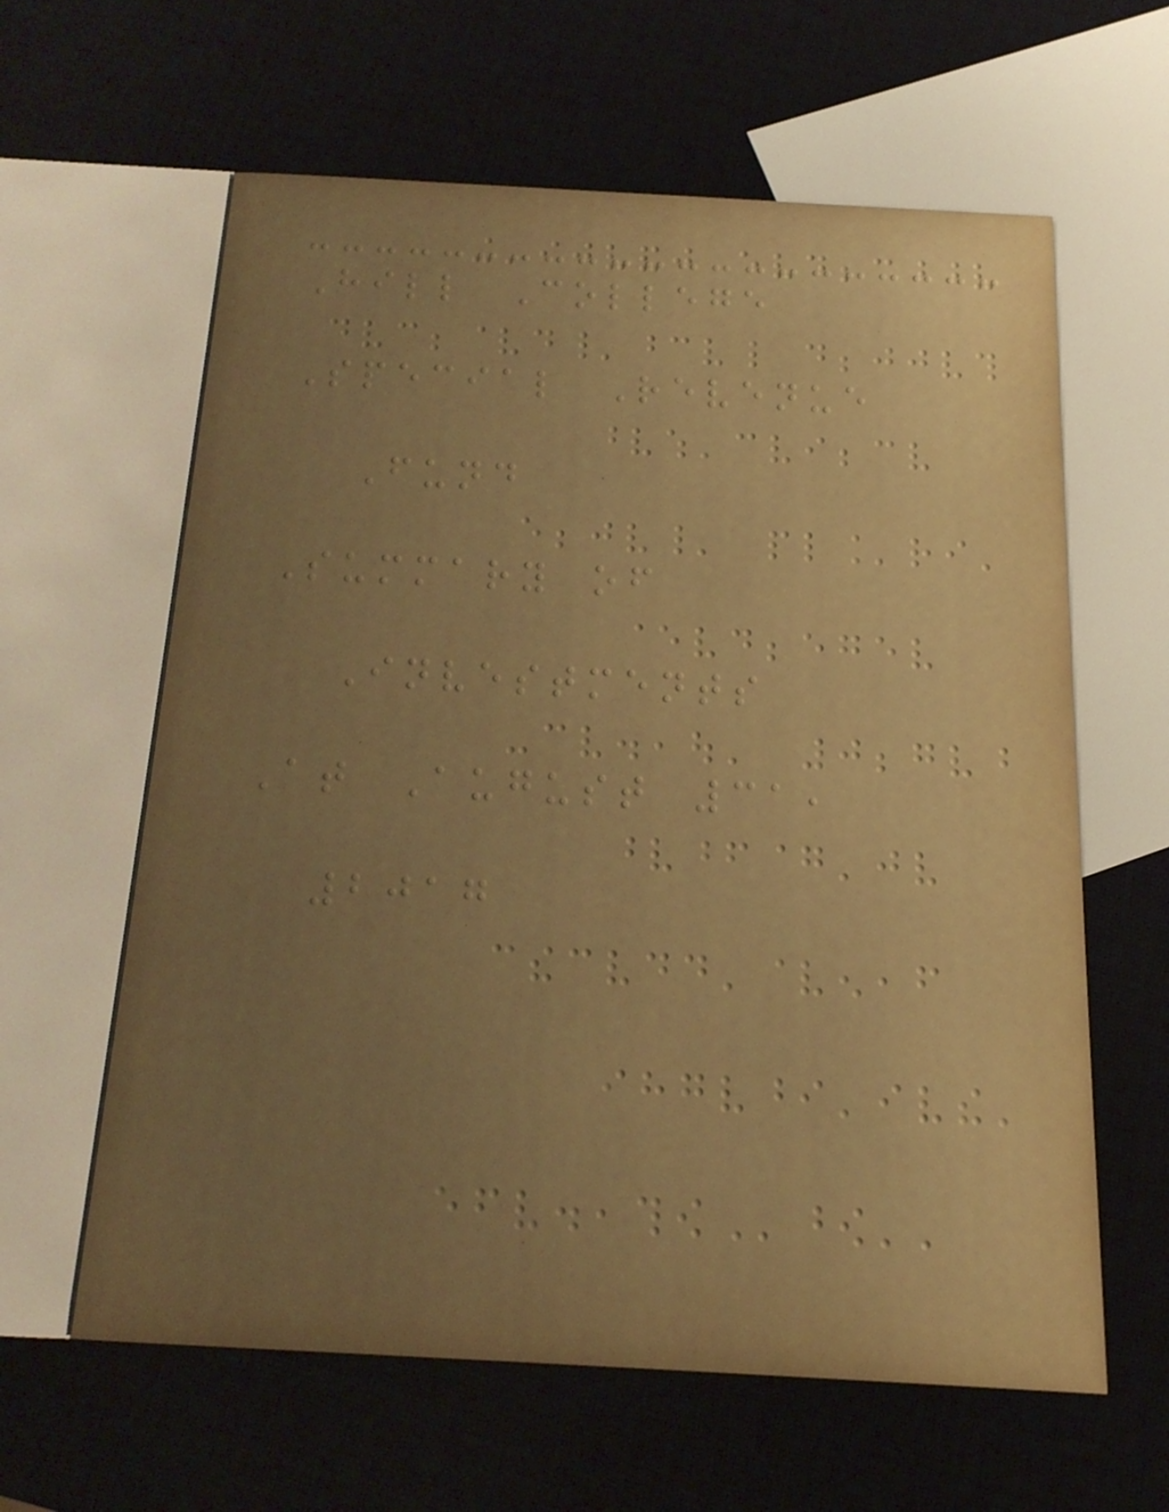Hill College
Special Revenue
Fund
Summary of
Investments
At August 31,
2017
